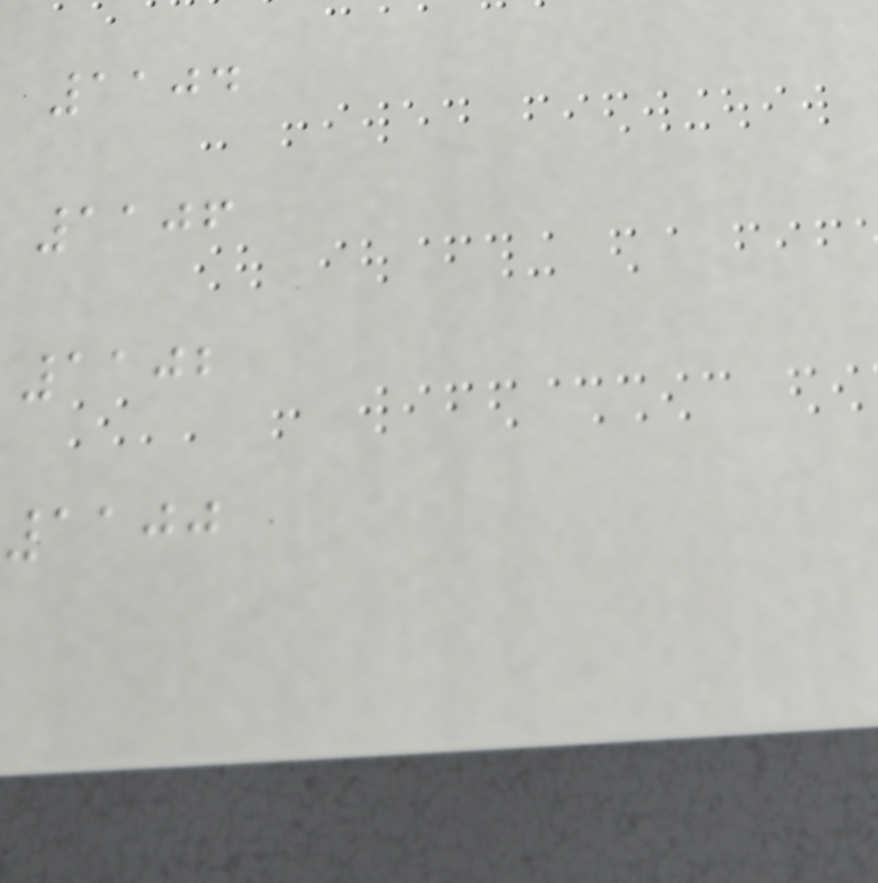1104
1106
1102
1100
